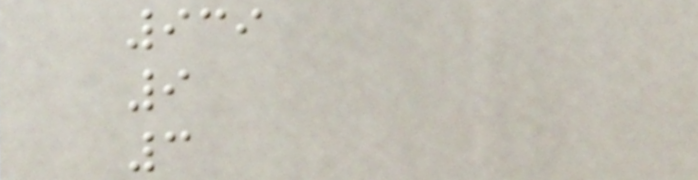939
9
3
